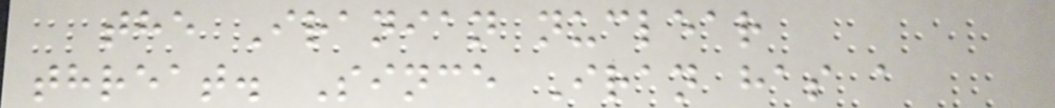the Iranian nuclear
threat. Since Iran has a
